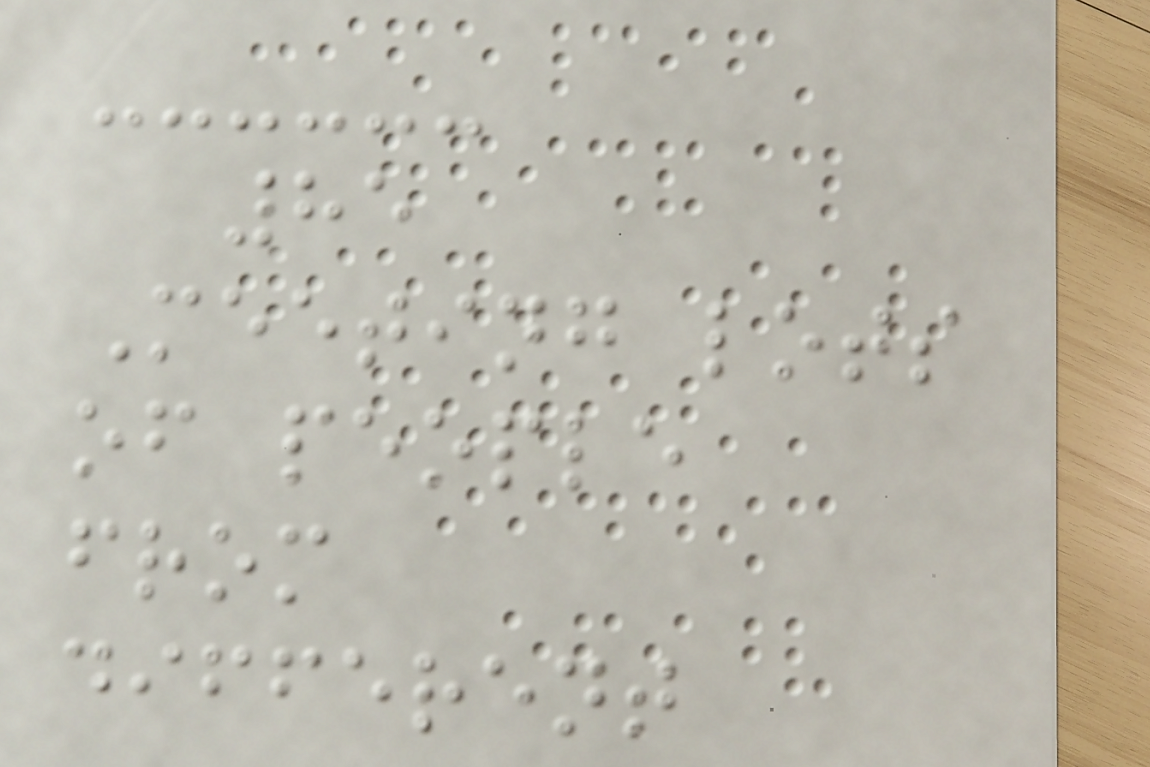85
Meeting lots
of people
from
different
